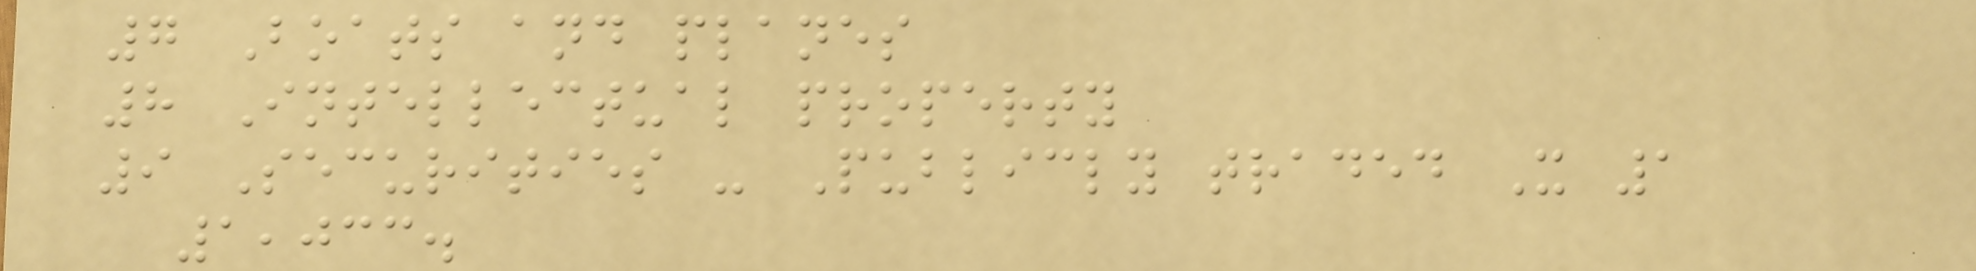7 Boats and planes
8 Intellectual property
9 Securities - Publicly traded X 1
1,033.
